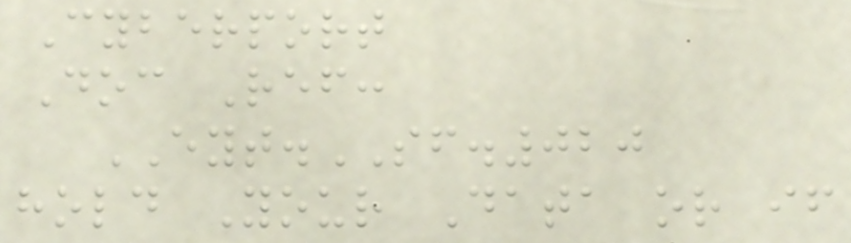Cyberport
Doc Ref:
EYT.SF.020
hold Your Data or if
